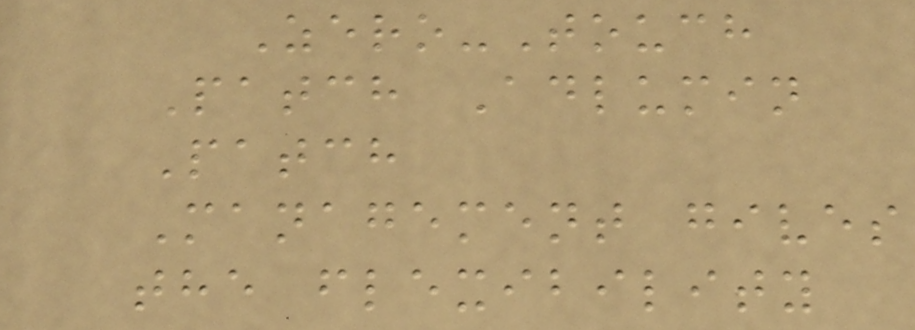Zero-Touch
Patch Adlumin
Patch
Management gives
the flexibility
